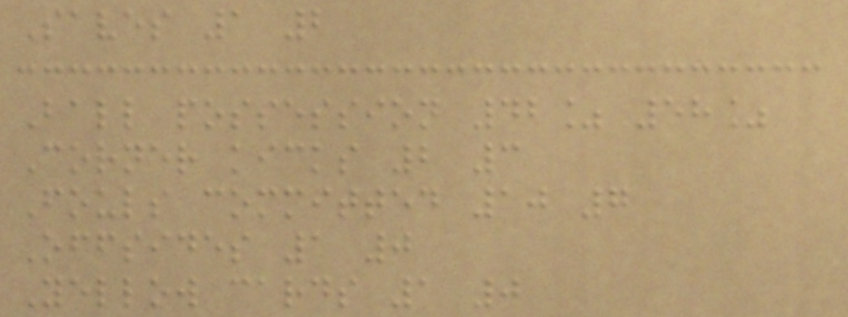Saves 1 2
Ball possession 42% 58%
Corner kicks 2 3
Fouls committed 10 7
Offsides 1 0
Yellow cards 1 0
